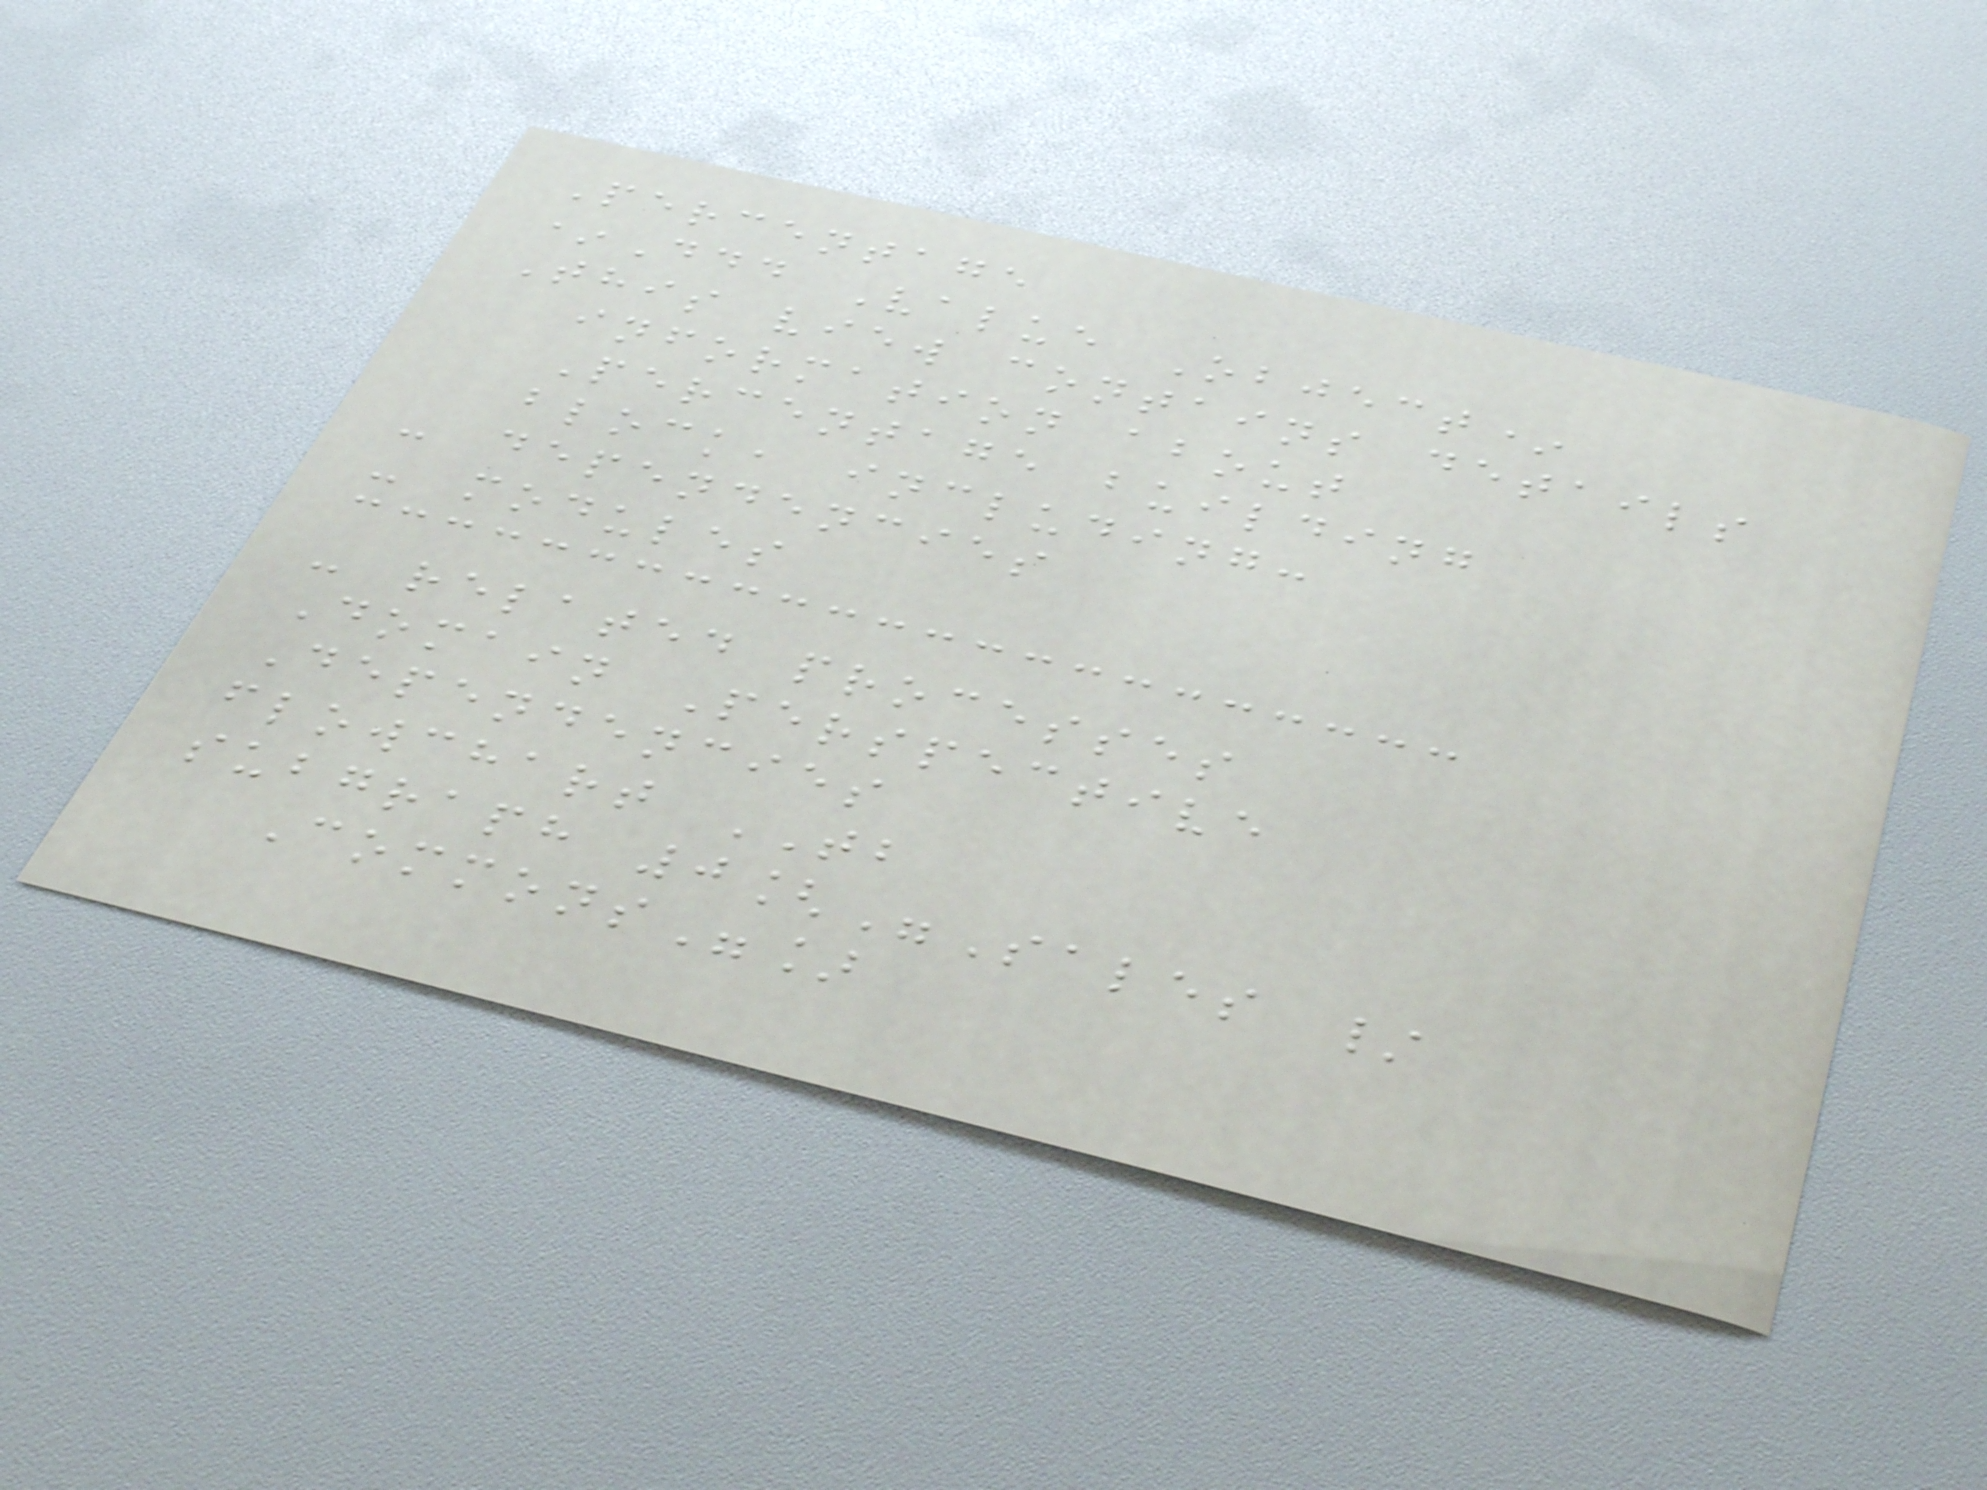Percentage
*Ddd Value Object*
This view contains details
information about
Percentage building
block, including:
- dependencies
- modules
- related processes
Domain Perspective
Dependencies
flowchart TB
subgraph 0["Sales /
Commons"]
